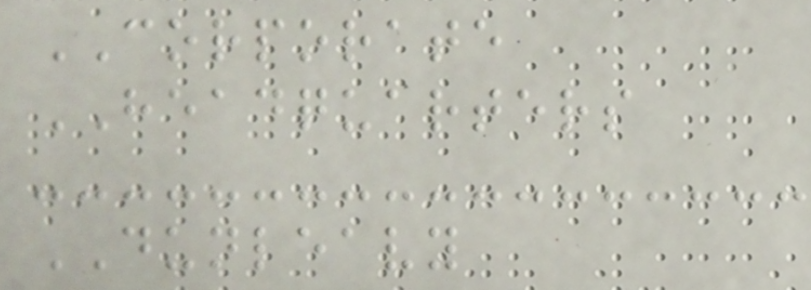CORPORATE
HEADQUARTERS
DUNLEAVY
